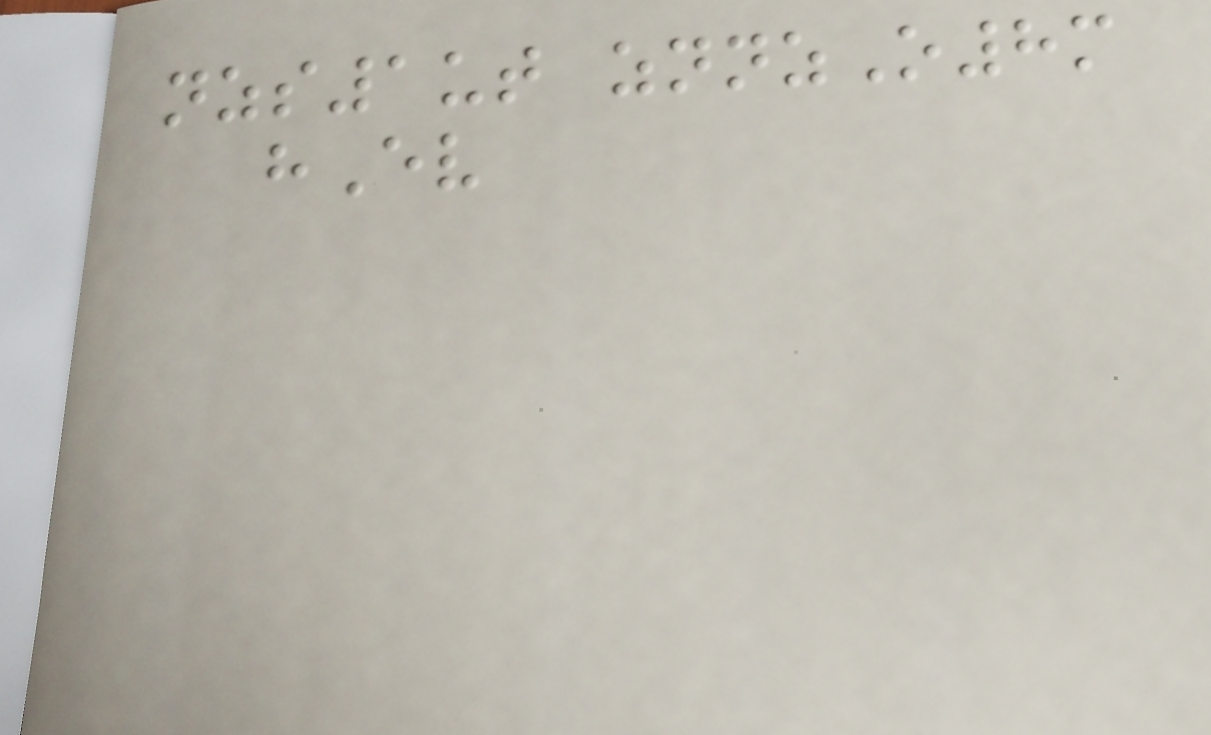nzs1ut znnzO8m
hEv
